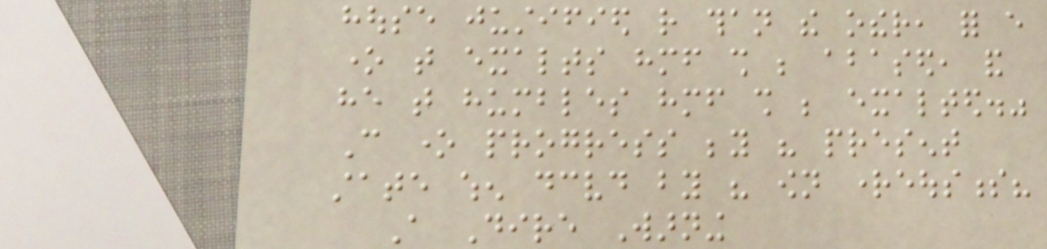house justified rather than the other, for every
one that exalts himself shall be abased, and
he that humbles himself shall be exalted."
Can one progress beyond his present
state when deceived by his own righteousness?
A Dire Warning
